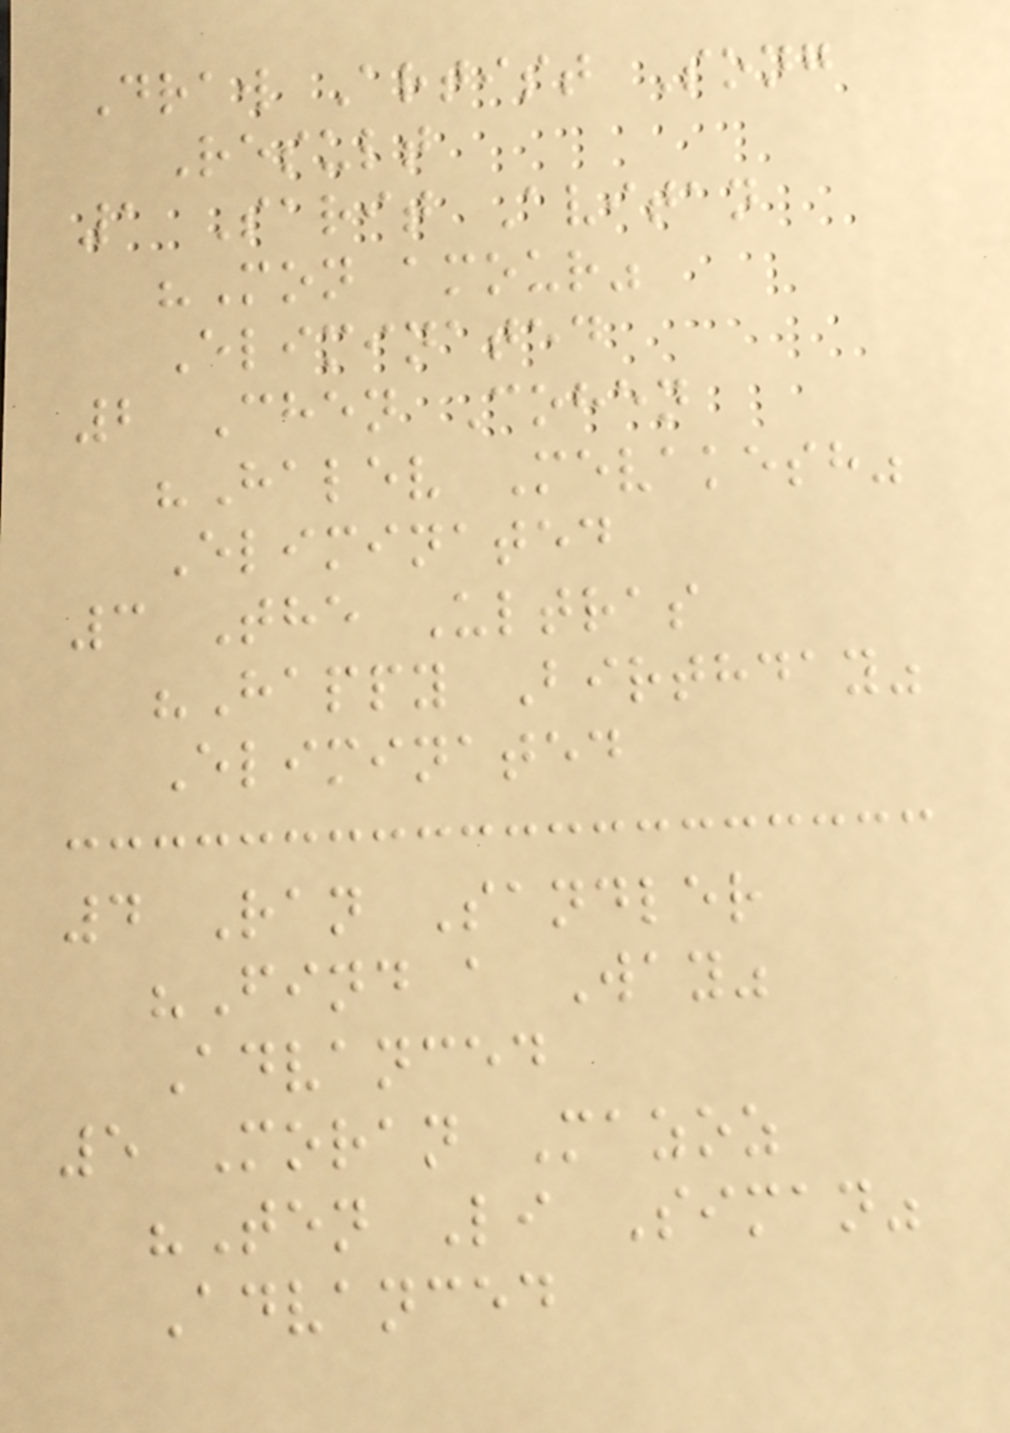Draw Artist Song
Result
1 Sarit Avitan
"Mon amour"
Eliminated
2 Chen Cohen
"Halev Mevakesh"
Eliminated
3 The Ultras
"Happy Birthday"
Eliminated
4 Ran Sandler
"Find a Way"
Advanced
5 Moran Mazoz
"Ten Li Siman"
Advanced
